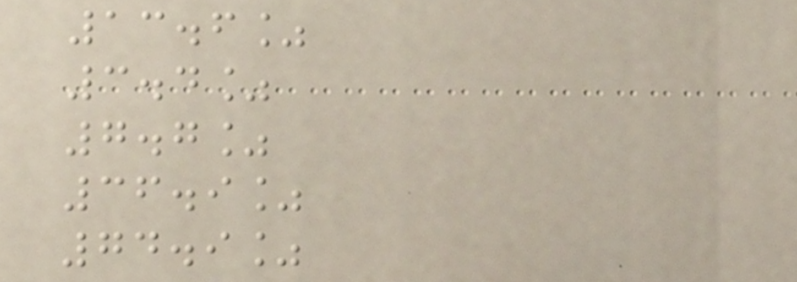13.6%
3.4%
7.7%
36.9%
74.9%
